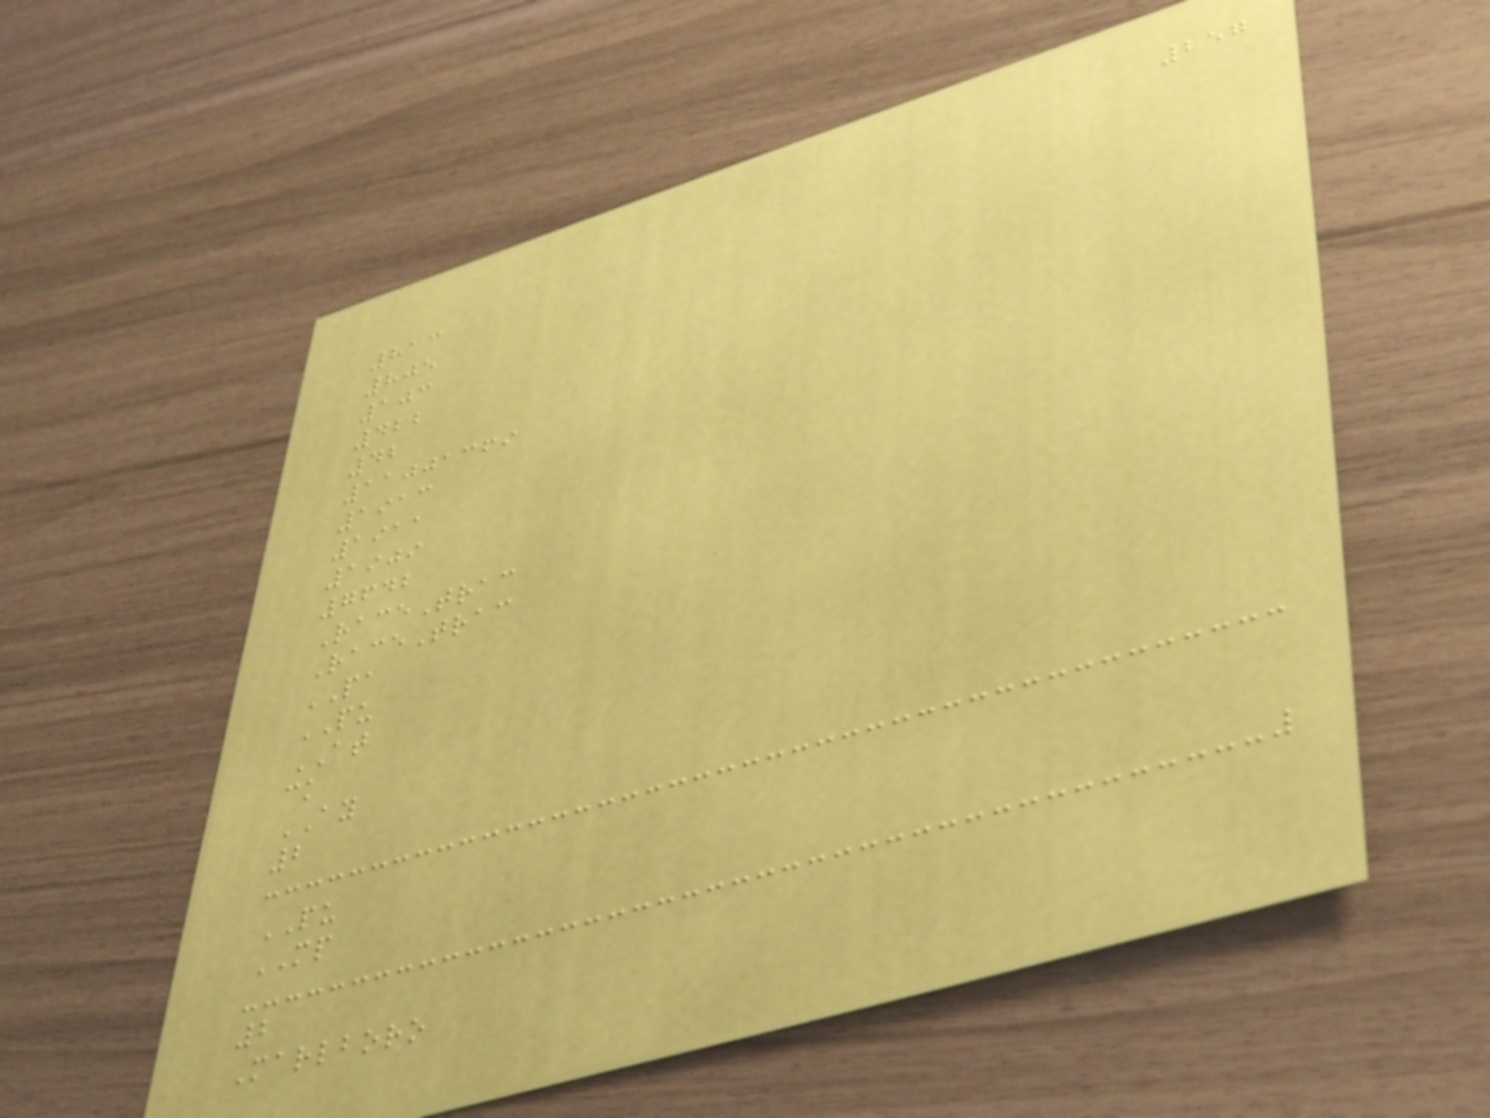257
813
805
103
422
42
11001369
1913
1911
1909
7642
RaceTrac
RaceTrac
PA
PU
AT
ck
AY
2
PU
MP
2
Marlboro
